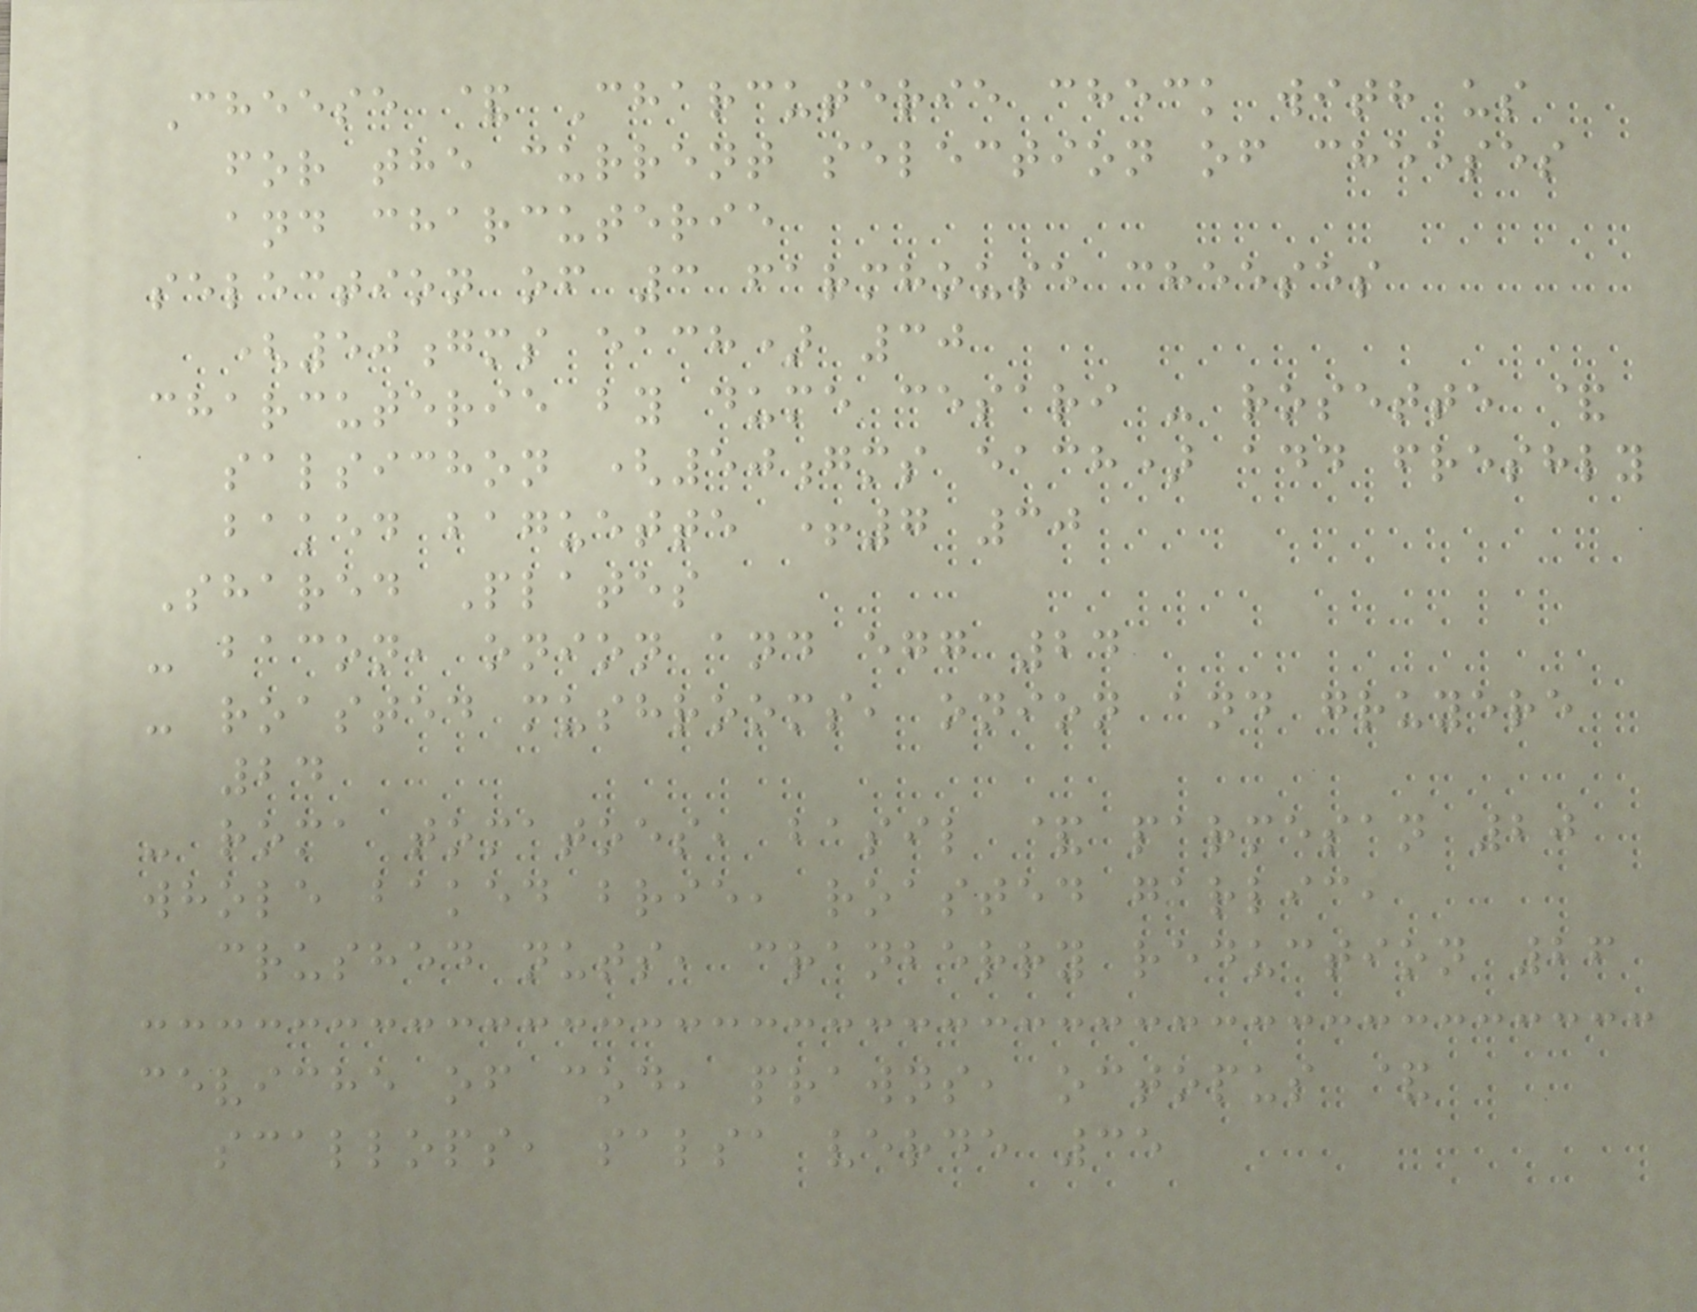Cheese & Charcuterie check with us
for the current selection of cheeses
and charcuterie
selection of 3 farmhouse cheeses
(50gms each) 30
charcuterie by dume cesari - rosette &
salsichon (50gms each) add freshly
baked baguette +7 30
Shared Plates
- bacon, onion and egg 24
- roasted mushrooms, onion and gruyere
24
- roma tomatoes, basil & parmesan 20
whole baked brie, roasted garlic,
crushed nuts, cranberry reduction 26
ceviche of cod, prawns, octopus &
scallops, salsa verde 35
